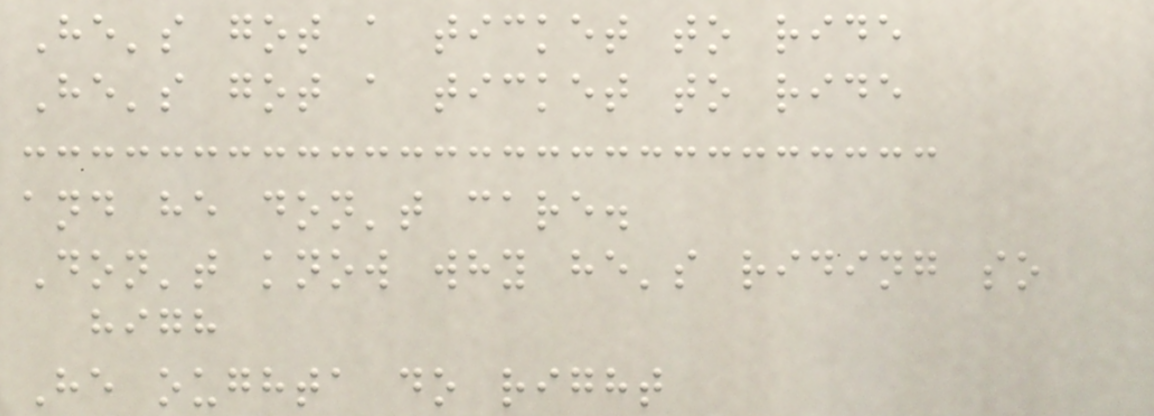He's got a ticket to ride
He's got a ticket to ride
and he don't care.
Don't know why he's riding so
high
He oughta do right
